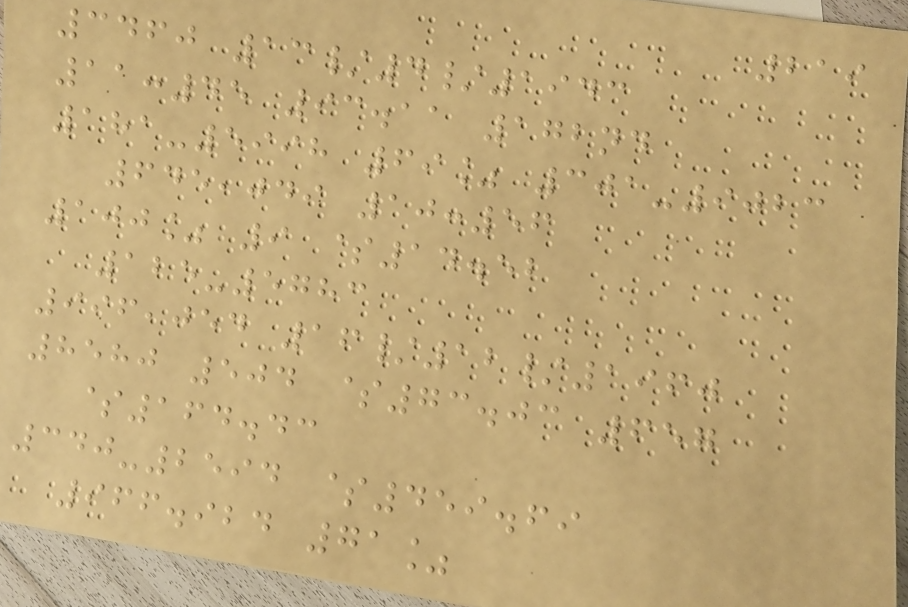219
3460 13/4/1943
11:45 93.11 172nd
181-5998 69% 301-9023
645,049 10:56
100% 9 $14.52
125-5783
996,054 16/12/1960
8580 504 $73.03 657
$164.43
340-2594 $459.69
966.924 71%
